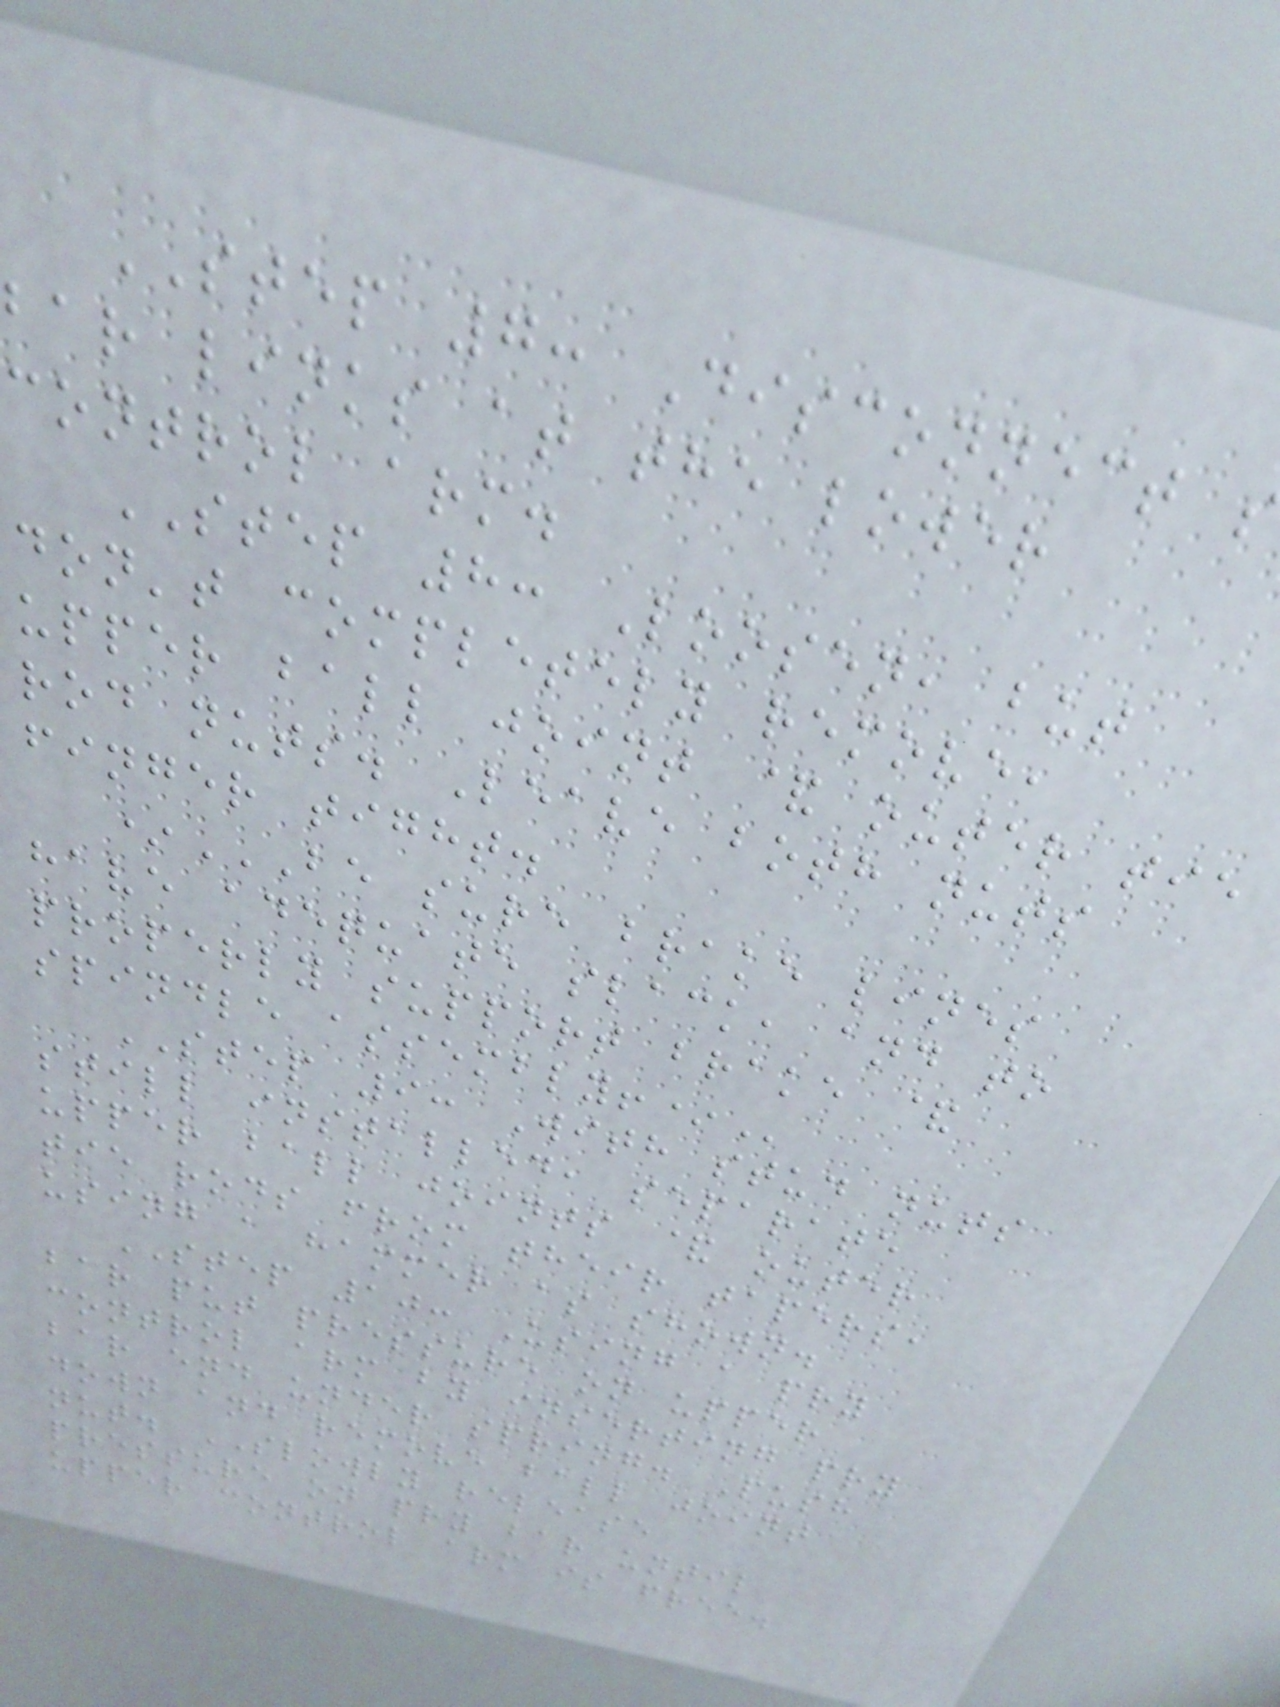STEP 7: Disconnect
bar links at the lower
control arm.
STEP 8: Loosen, but
don't completely remove,
upper ball joint & outer tie
rod nuts. Leave both nuts
finger tight.
*BE SURE BRAKE LINES
have adequate slack, and to
properly support brake &
spindle
STEP 9: With stud nuts
still installed, separate
upper ball joints & outer
tie rods from their tapers,
using a hammer as shown.
STEP 10: Using a pry
bar put pressure on upper
control arm by inserting pry
bar end under spring. Push
down and remove ball joint
nut. SLOWLY release
pressure on pry bar until
upper control arm is free.
